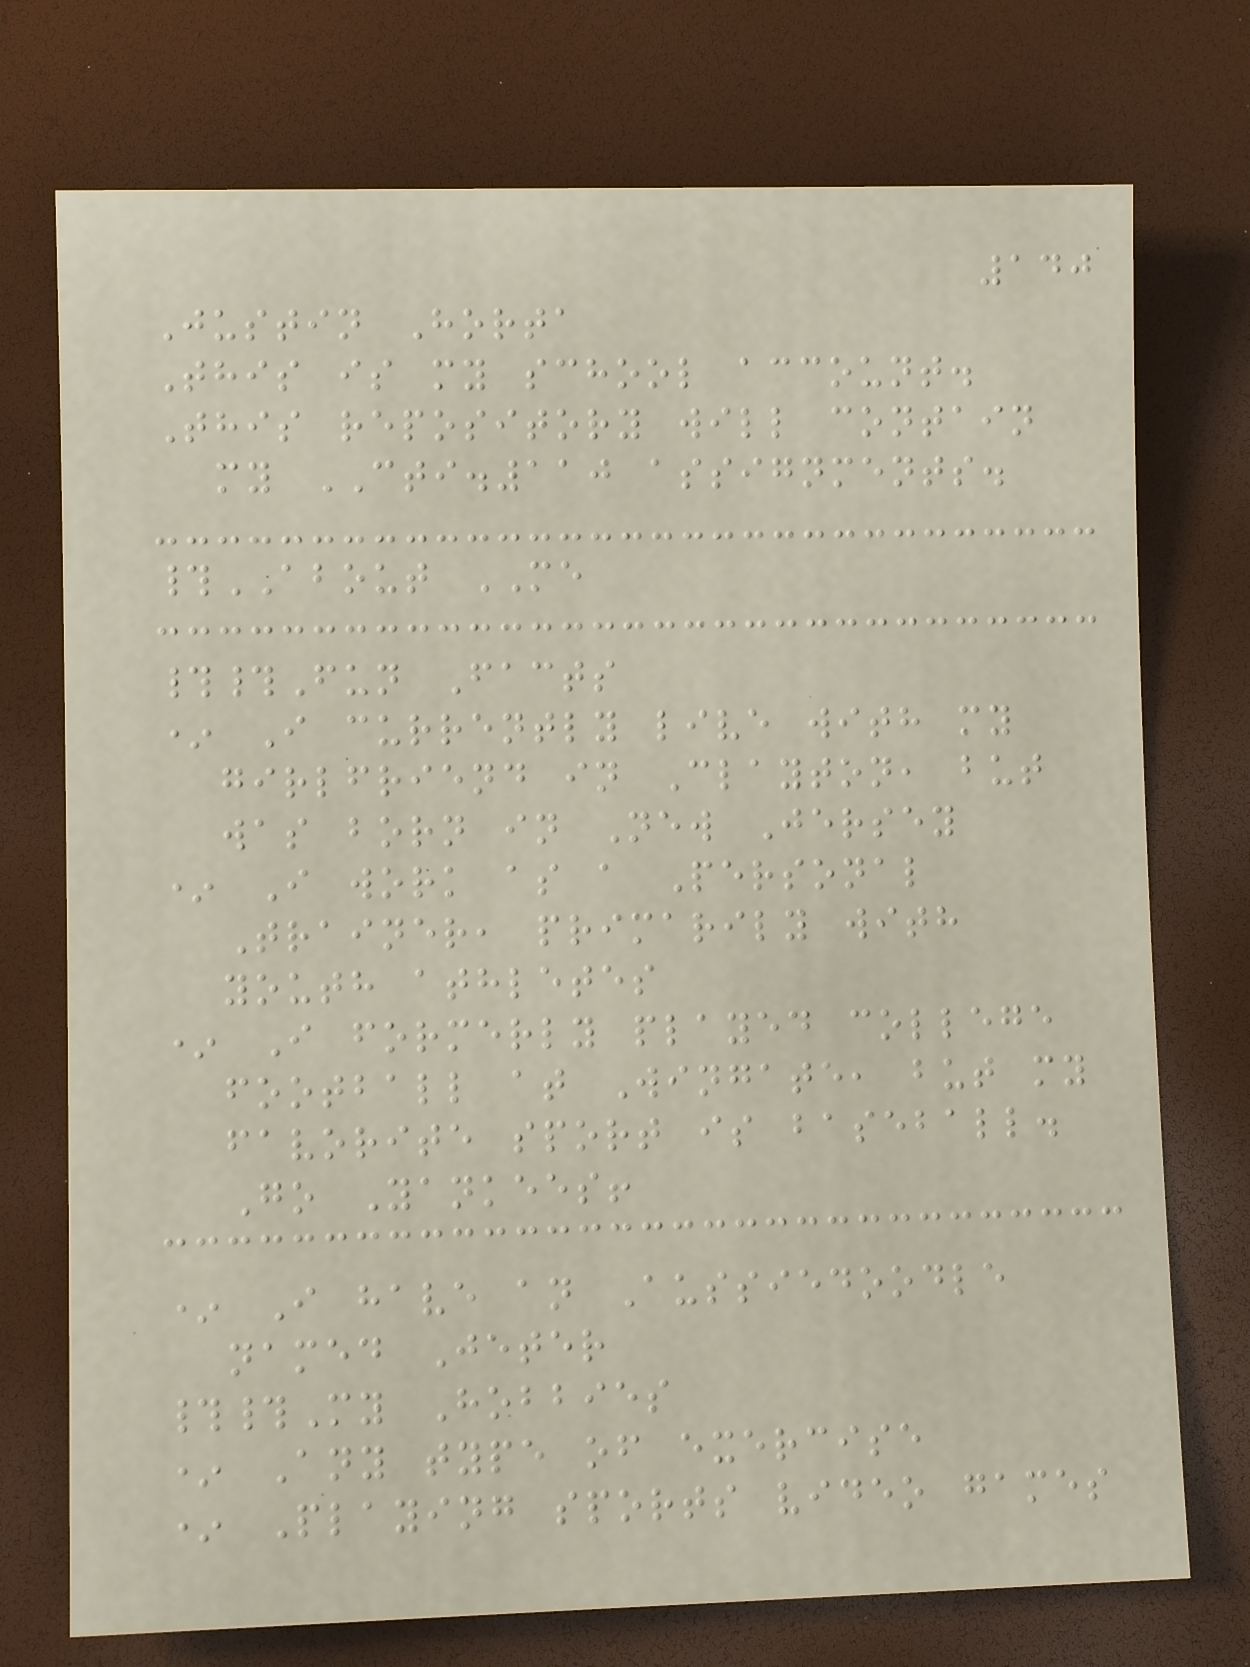140
Justin Horta
This is my school account.
This repository will contain
my CTI.110 assignments.
#ABOUT ME
##Fun Facts
* I currently live with my
girlfriend in Clayton, but
was born in New Jersey
* I work as a Personal
Trainer, primarily with
youth athletes
* I formerly played college
football at Wingate, but my
favorite sport is baseball.
Go Yankees!
* I have an Aussiedoodle
named Jeter
##My Hobbies
* Any type of exercise
* Playing sports video games
